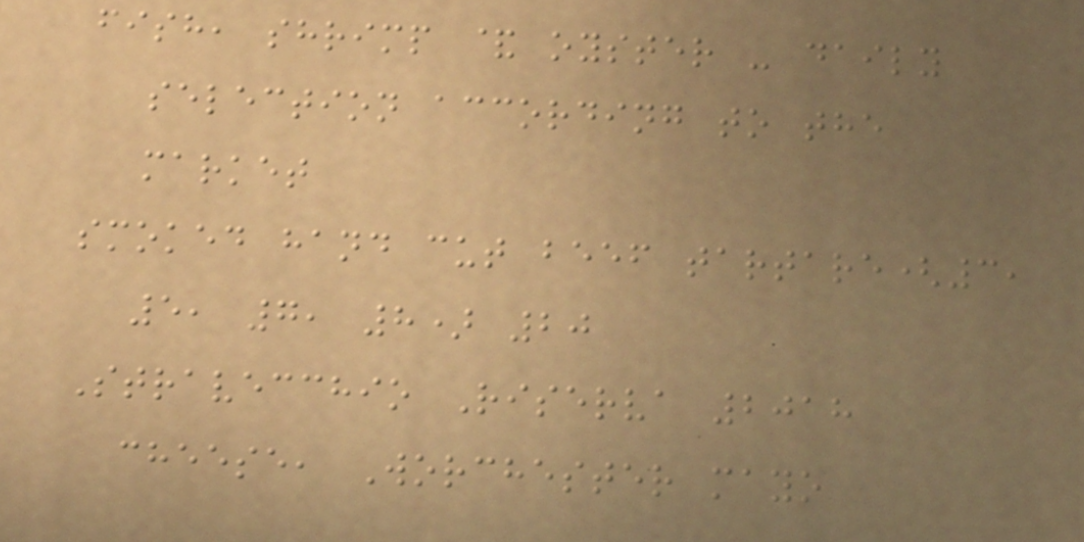fish, shrimp & oyster - daily
selection according to the
market
smoked hand cut beef tartare(3,
5, 7, 8) 20
Stravecchio Riserva 2018
cheese, Worchester mayo
